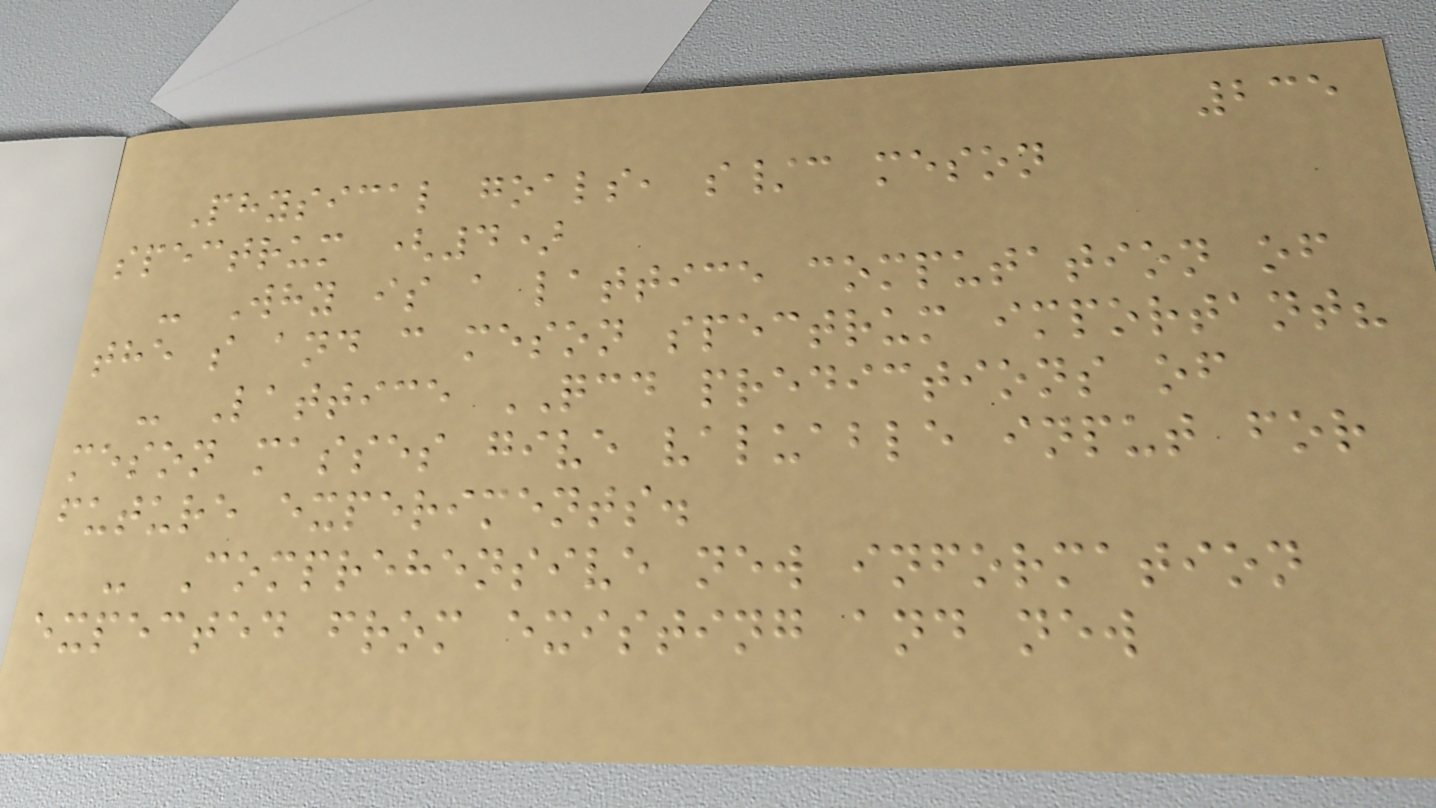235
Physical goals, s/c meson
spectrum (4)
- Why is a lattice computation of
the s and c meson spectrum important?
- Lattice QCD predictions of
meson masses give valuable input for
future experiments.
- Comprehensive new information
expected from existing and new
